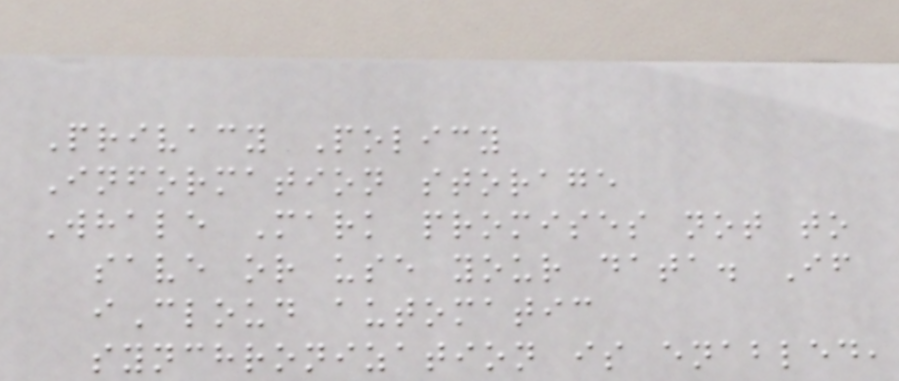Privacy Policy
Information storage
Whale Mark promises not to
save or use your data. If
iCloud automatic
synchronization is enabled,
